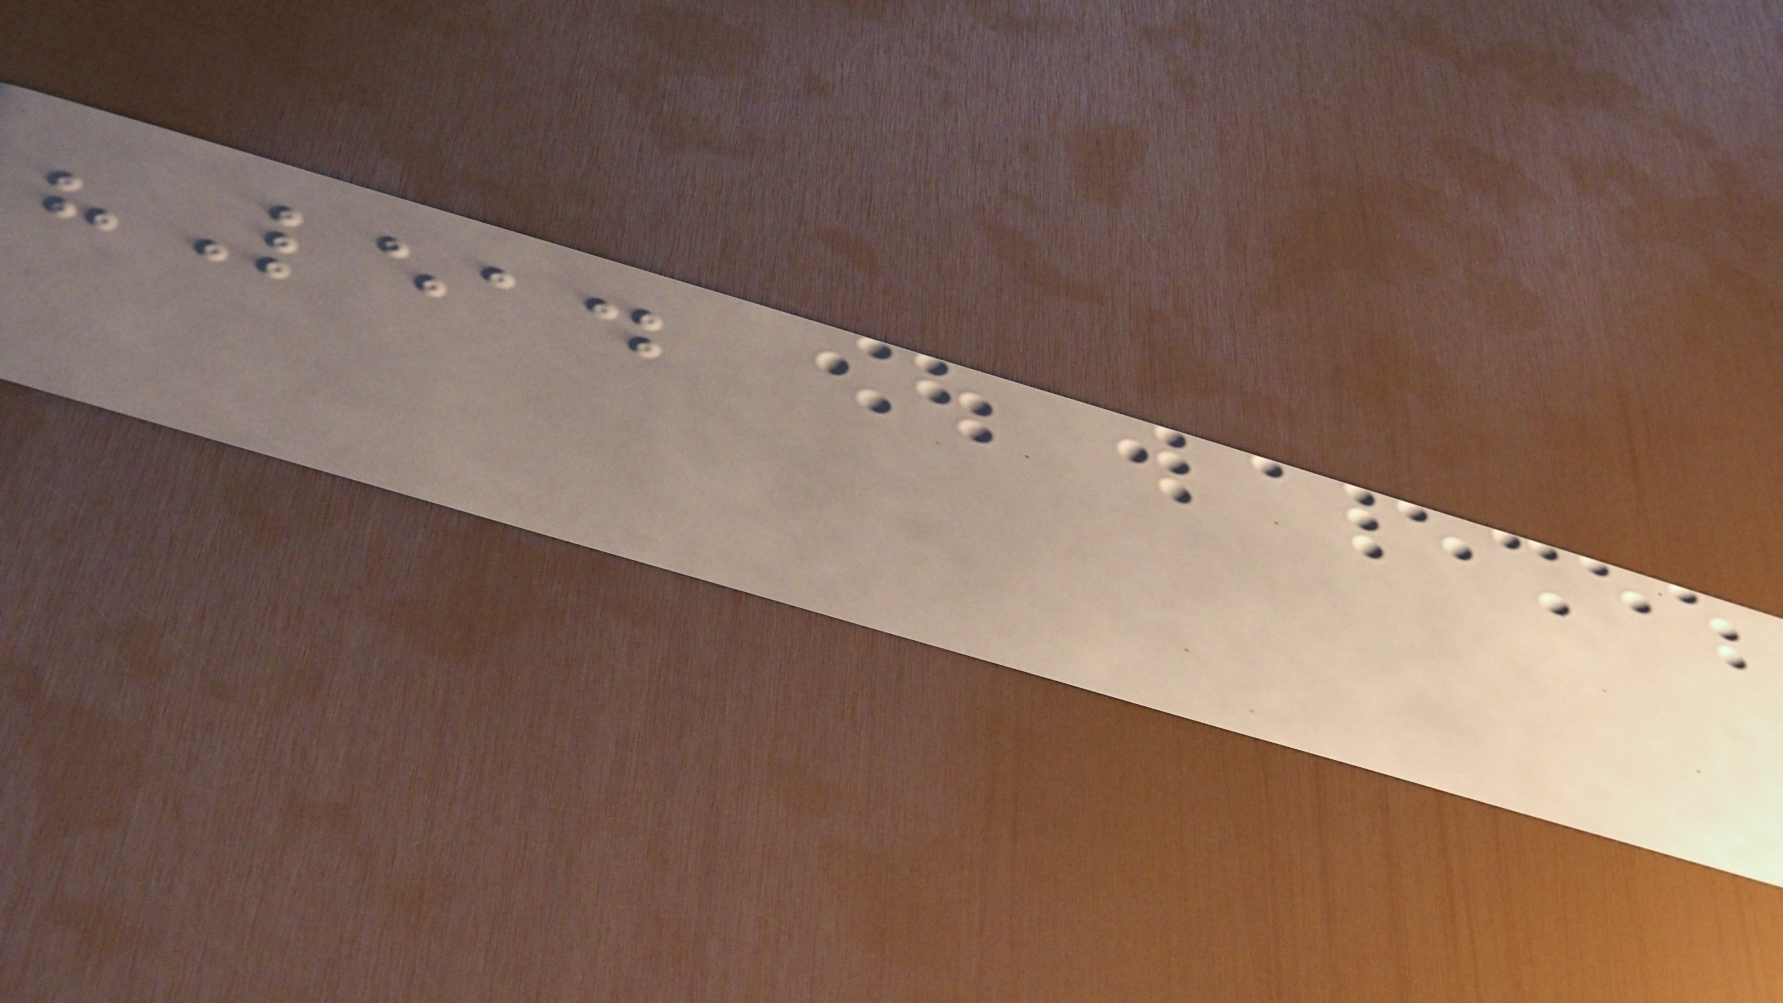"Lead
